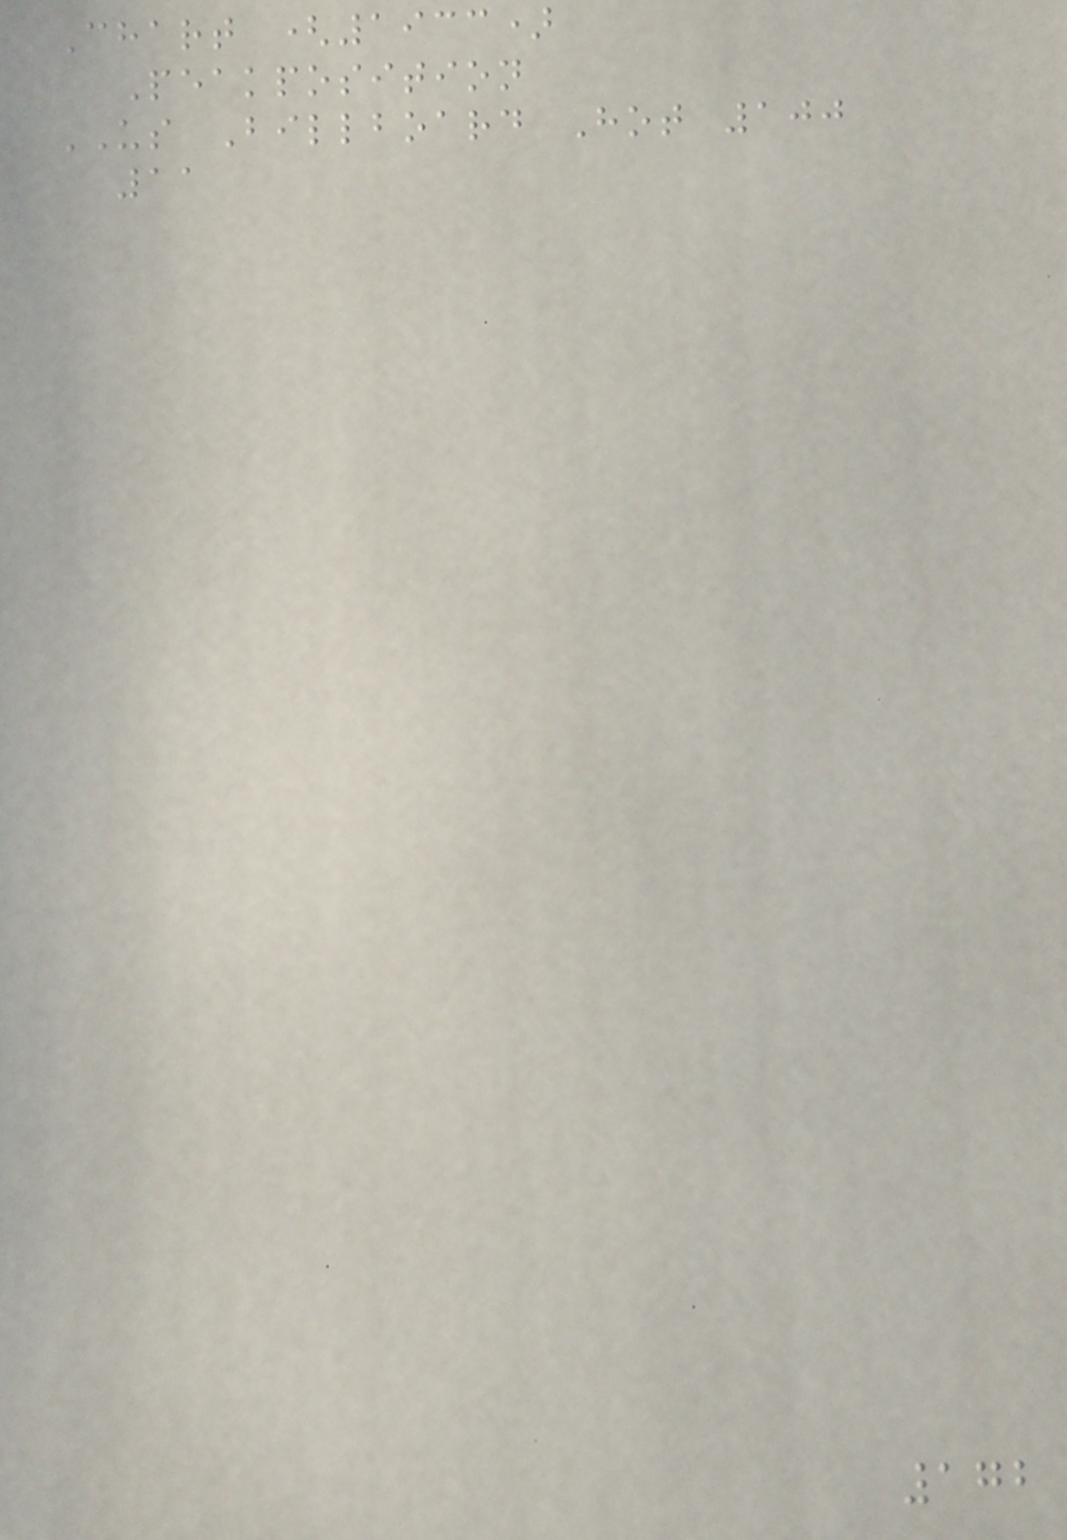Chart (1933)
Peakposition
US Billboard Hot 100
11
172
